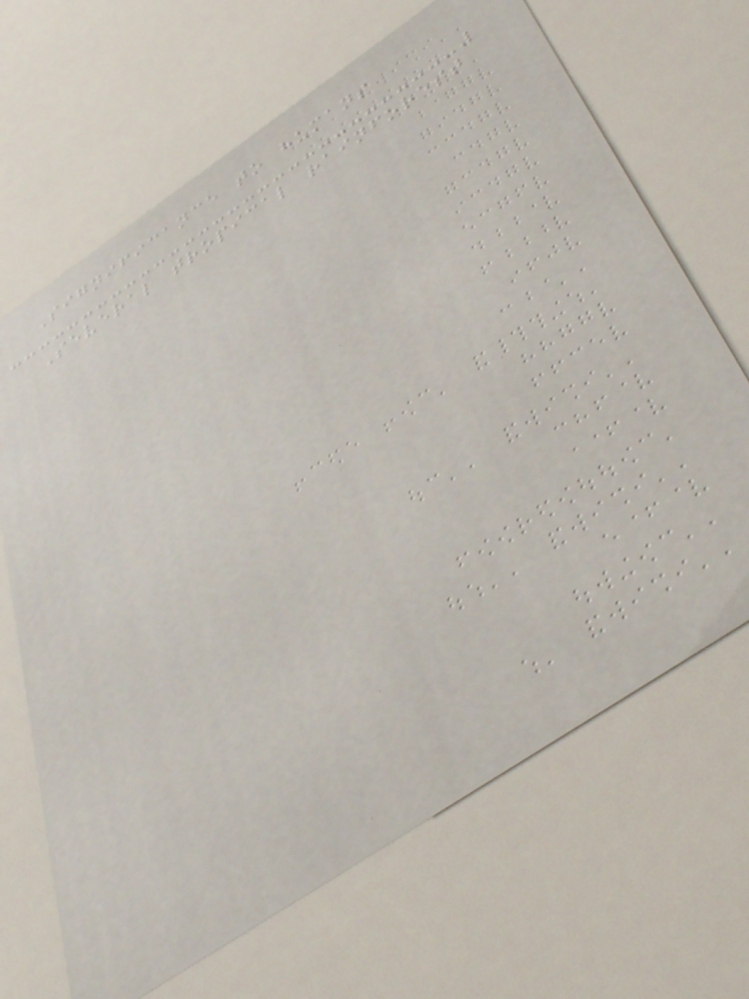Significance to humans
Several tropical rainforest
